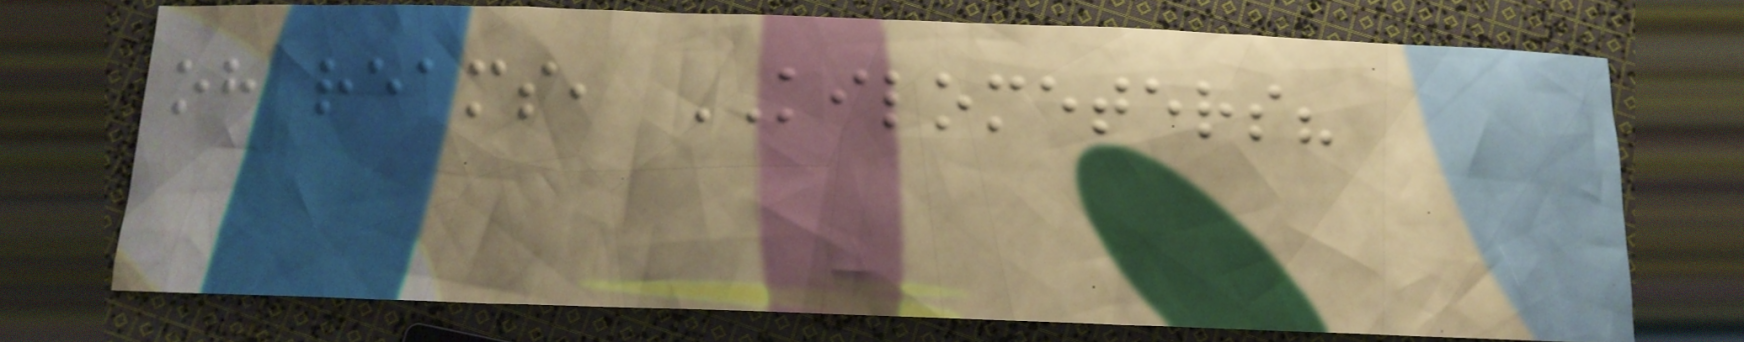oh reams, KILOMETERS?
